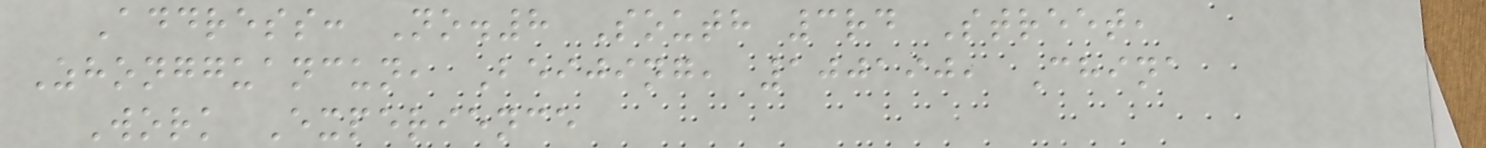Address: No.8 South 3rd Street,
Zhongguancun, Beijing, 100190, China
Work Experience
